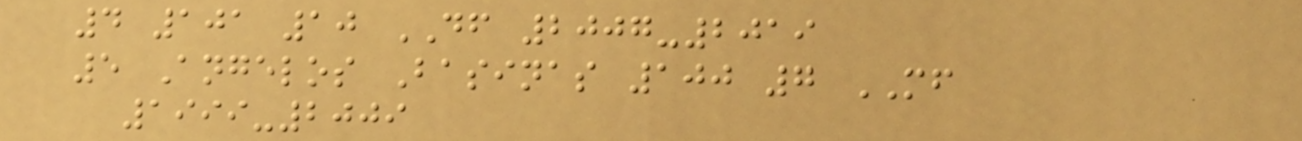4 101 10 DF 2007-2019
5 Angelos Basinas 100 7 MF
1999-2009
